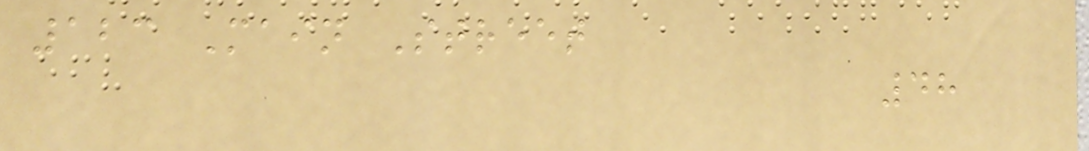123 Main Street
48
